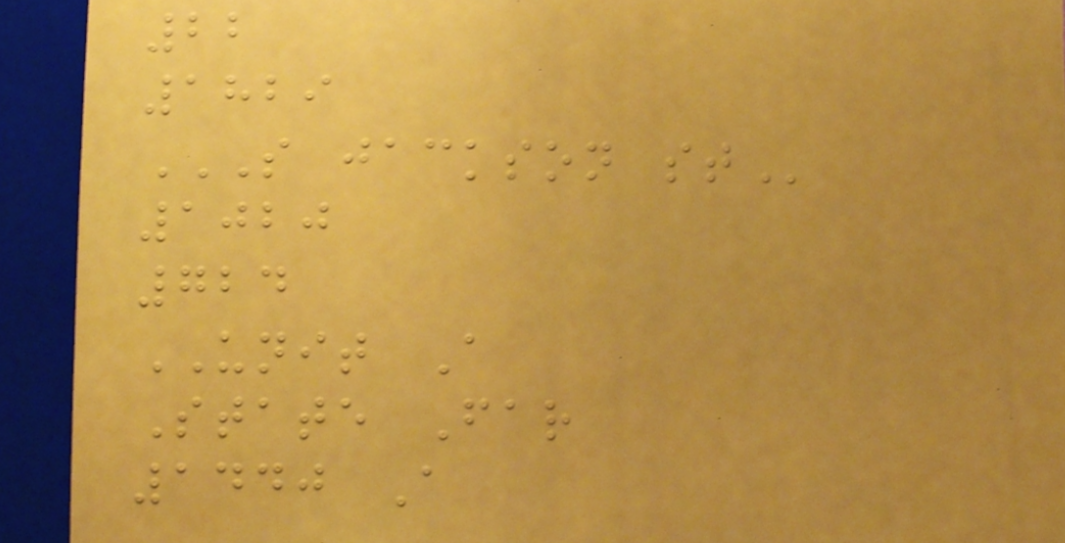22
1829
S JACKSON ST
1020
724
UNIT A
State Far
1440 A
